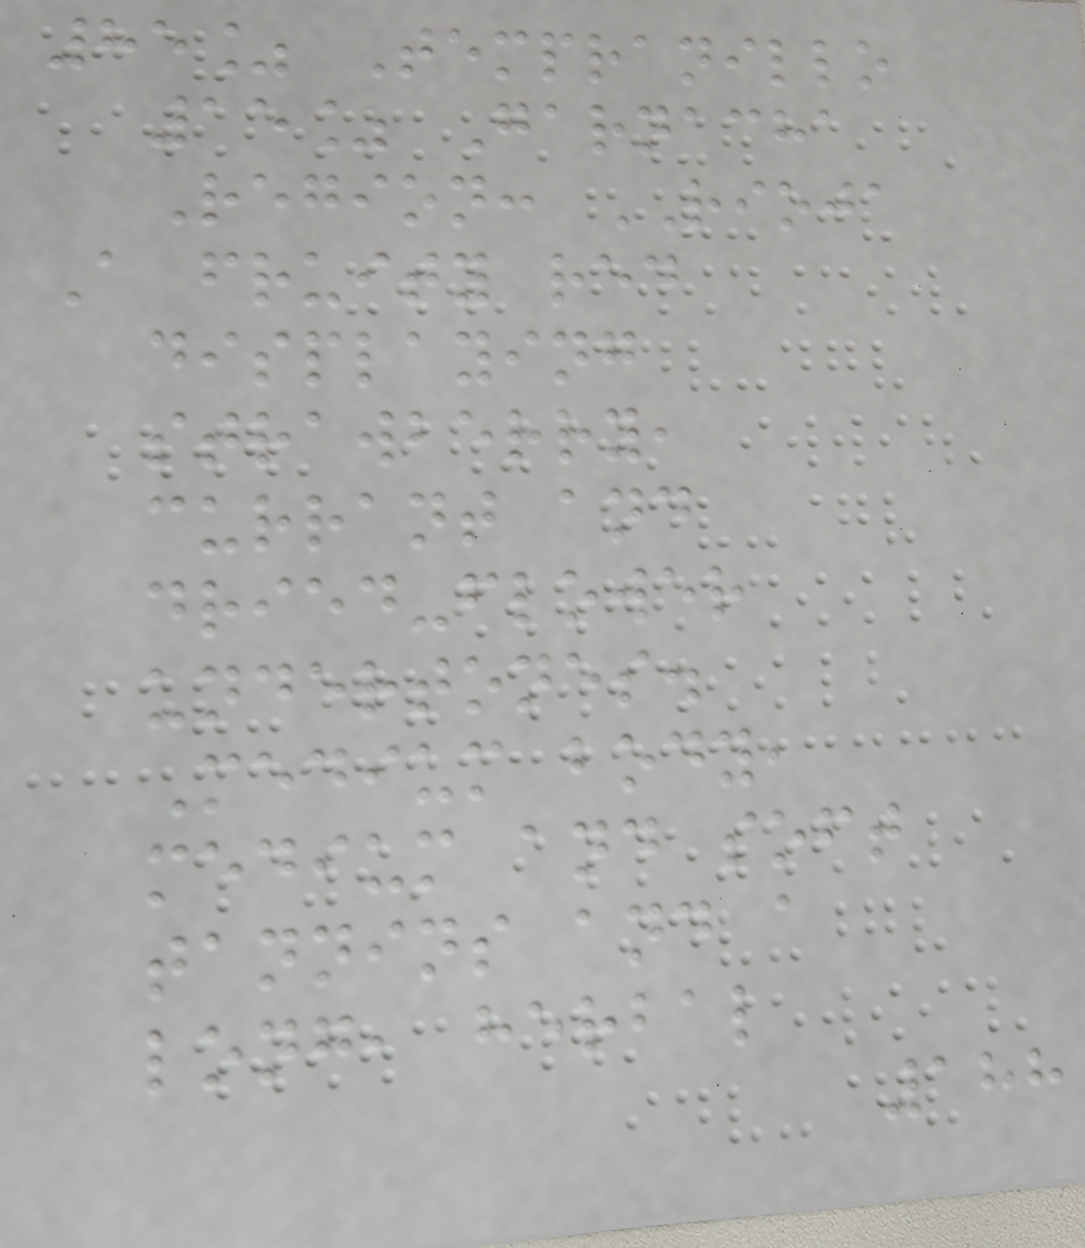85% Tempranillo
15% Garnacha
Region: RIOJA
A fruity red
displaying
strawberry,
currant and
dried-flower
undertones.
Medium body,
medium and soft
tannins and a
long, herbal
188
